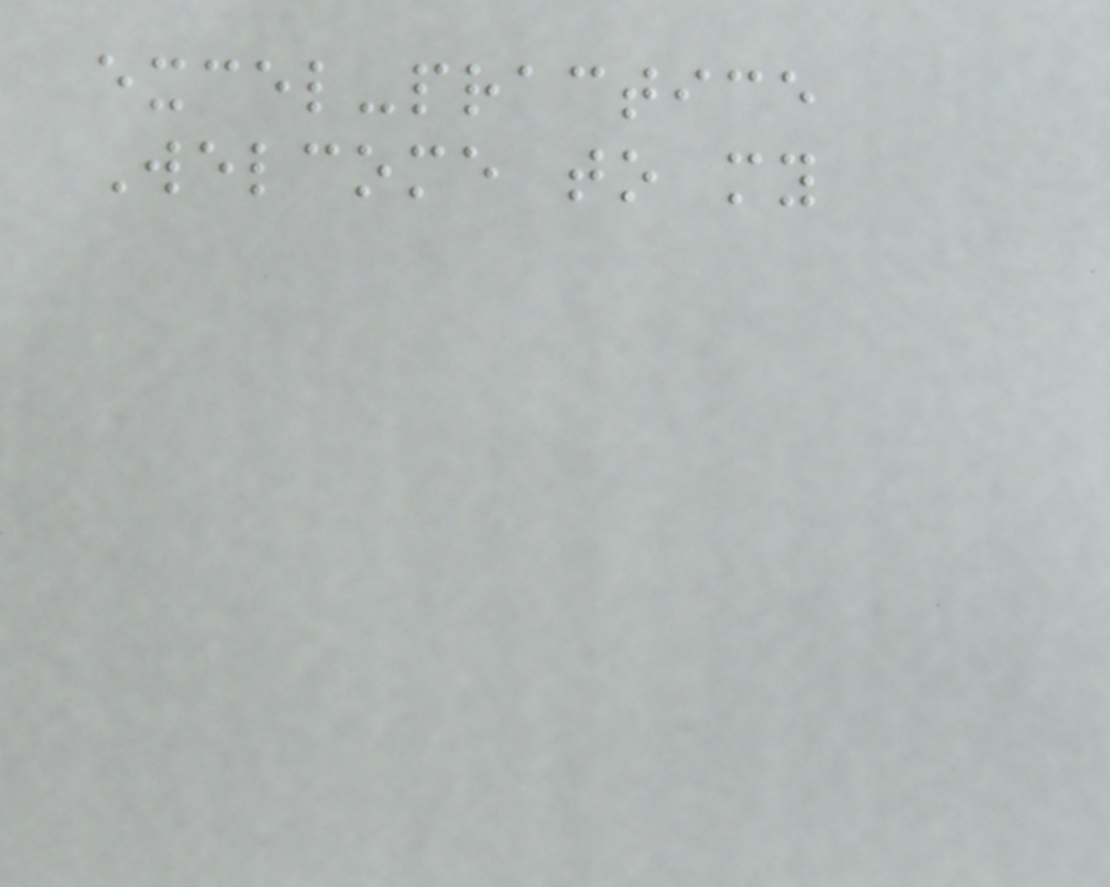excel-practice
Welcome to my
